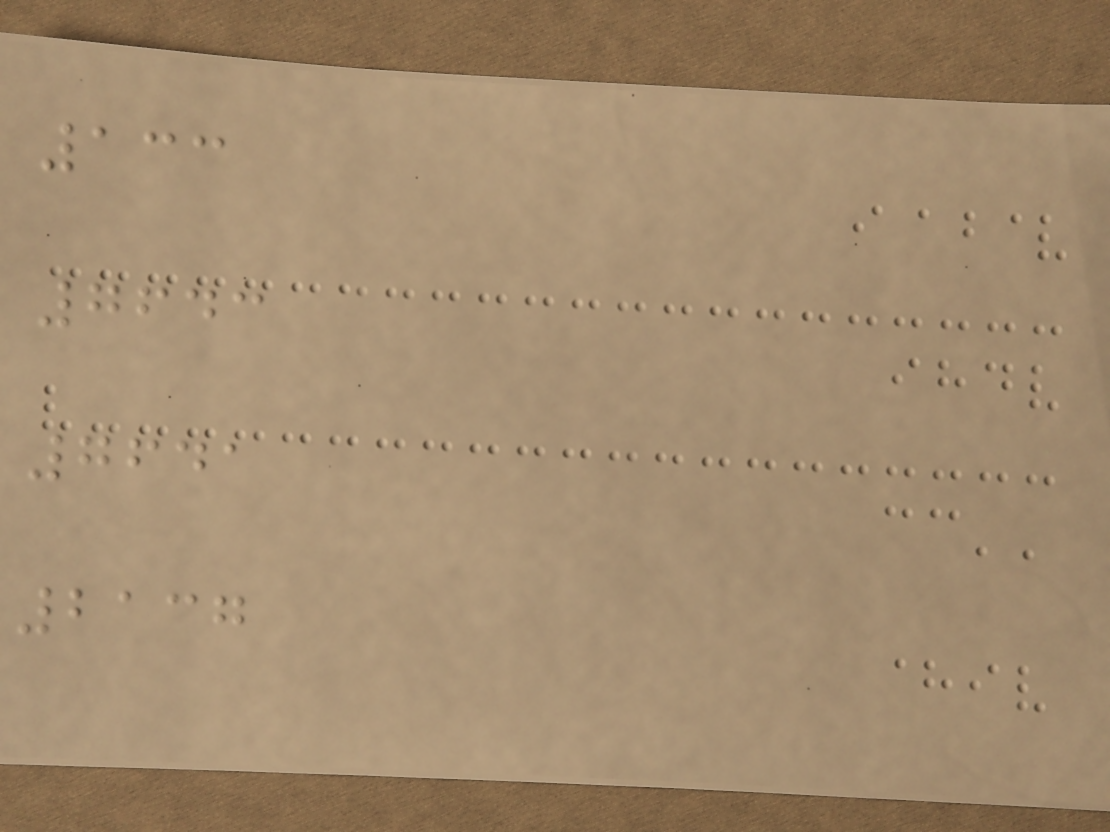133
7643
7641
2137
